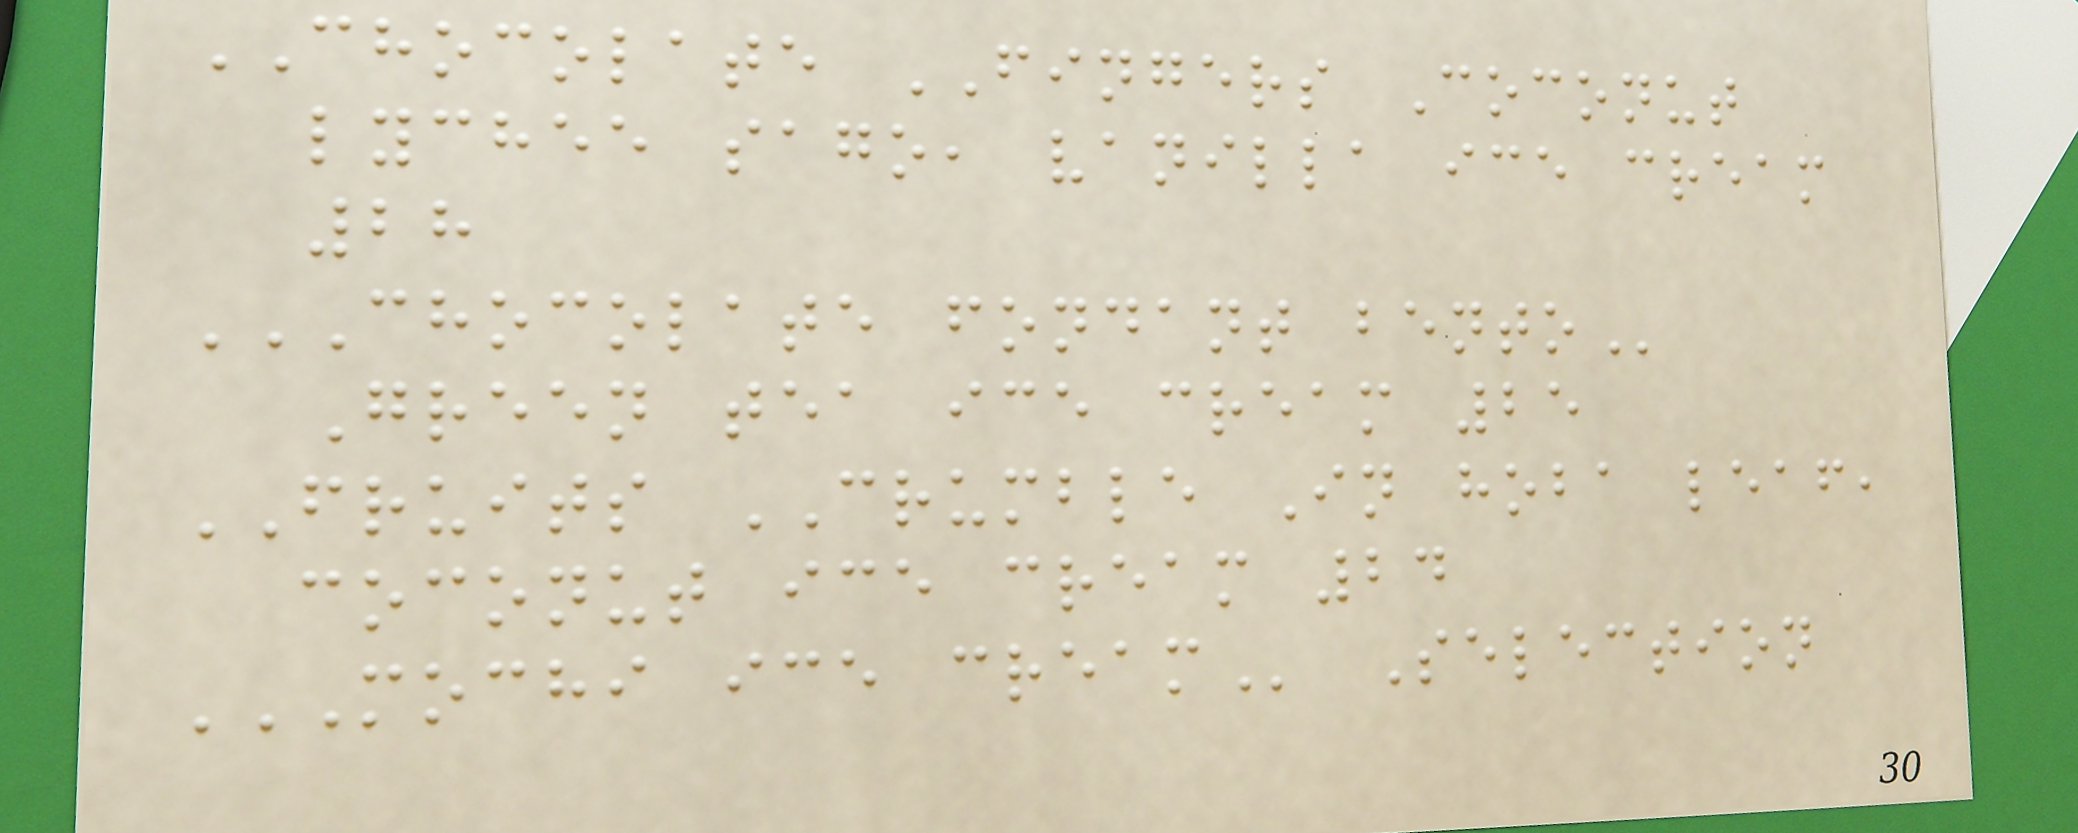CHOCOLATE FINGERS Coconut
lychee sago, vanilla ice cream
28
CHOCOLATE FONDANT BENTO
Green tea ice cream 25
FRUITS CRUMBLE In hoba leaf,
coconut ice cream 24
MOCHI ICE CREAM Selection
